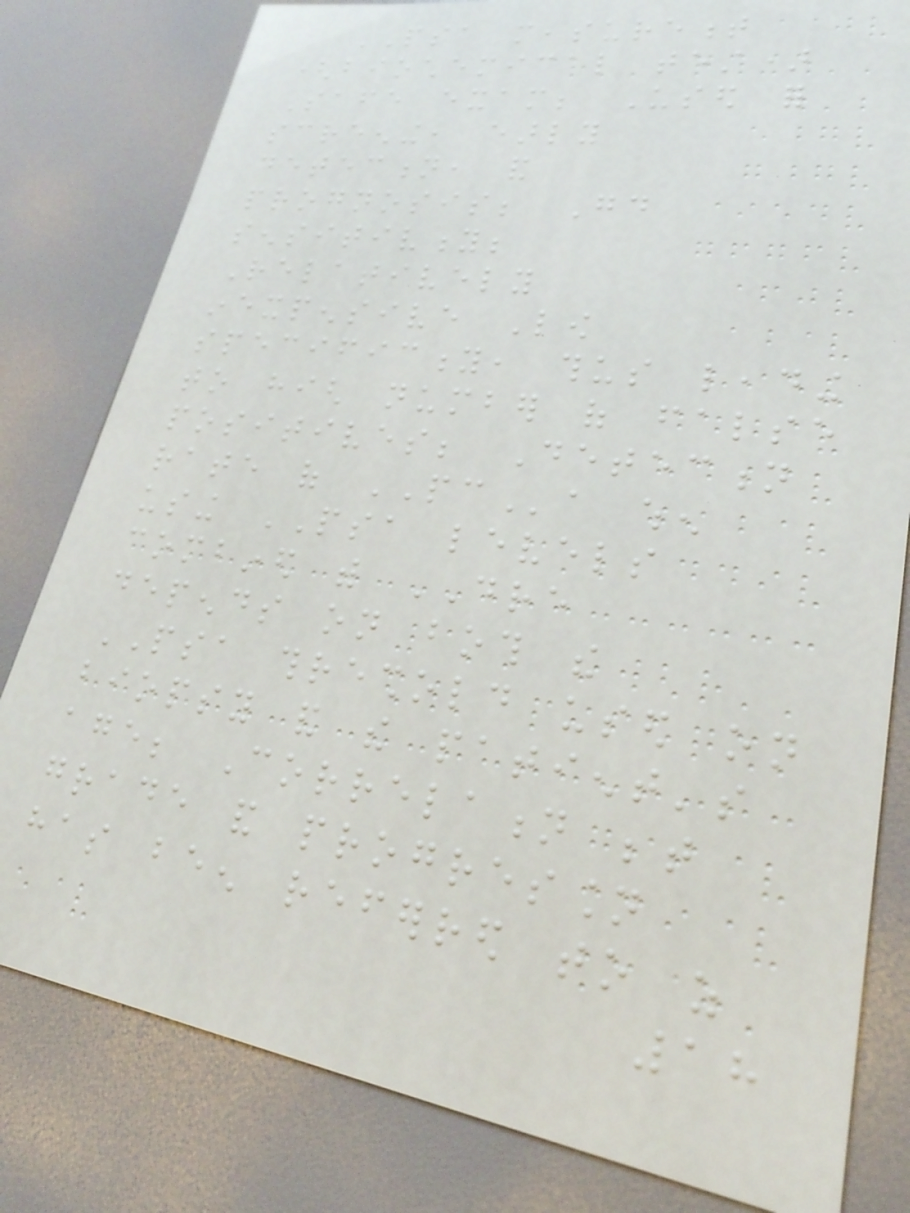PSA measurement
(biochemical test)
Safe exam; Used for
screening, early
detection, and
prognosis; Good
sensitivity;
Relatively
inexpensive Low
specificity, thus leading
to high number of false
positives; Detection
rate of PCa when
using PSA levels
combined with DRE
depends on both the
PSA threshold used on
biopsy and the patient's
age; Correlation between
grade and progression
has been referred to as
18
